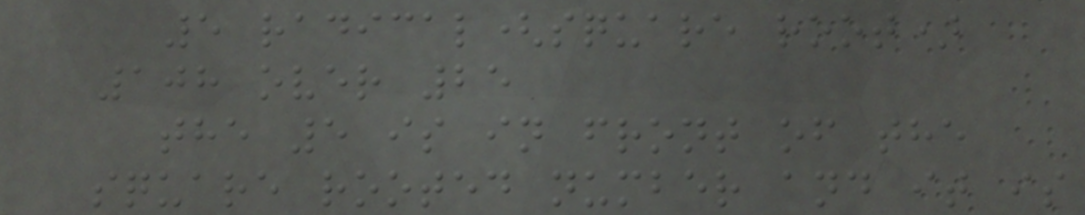5 radical(square root)
108 over 25
the 5 is in front of the
square rooted number and it is
